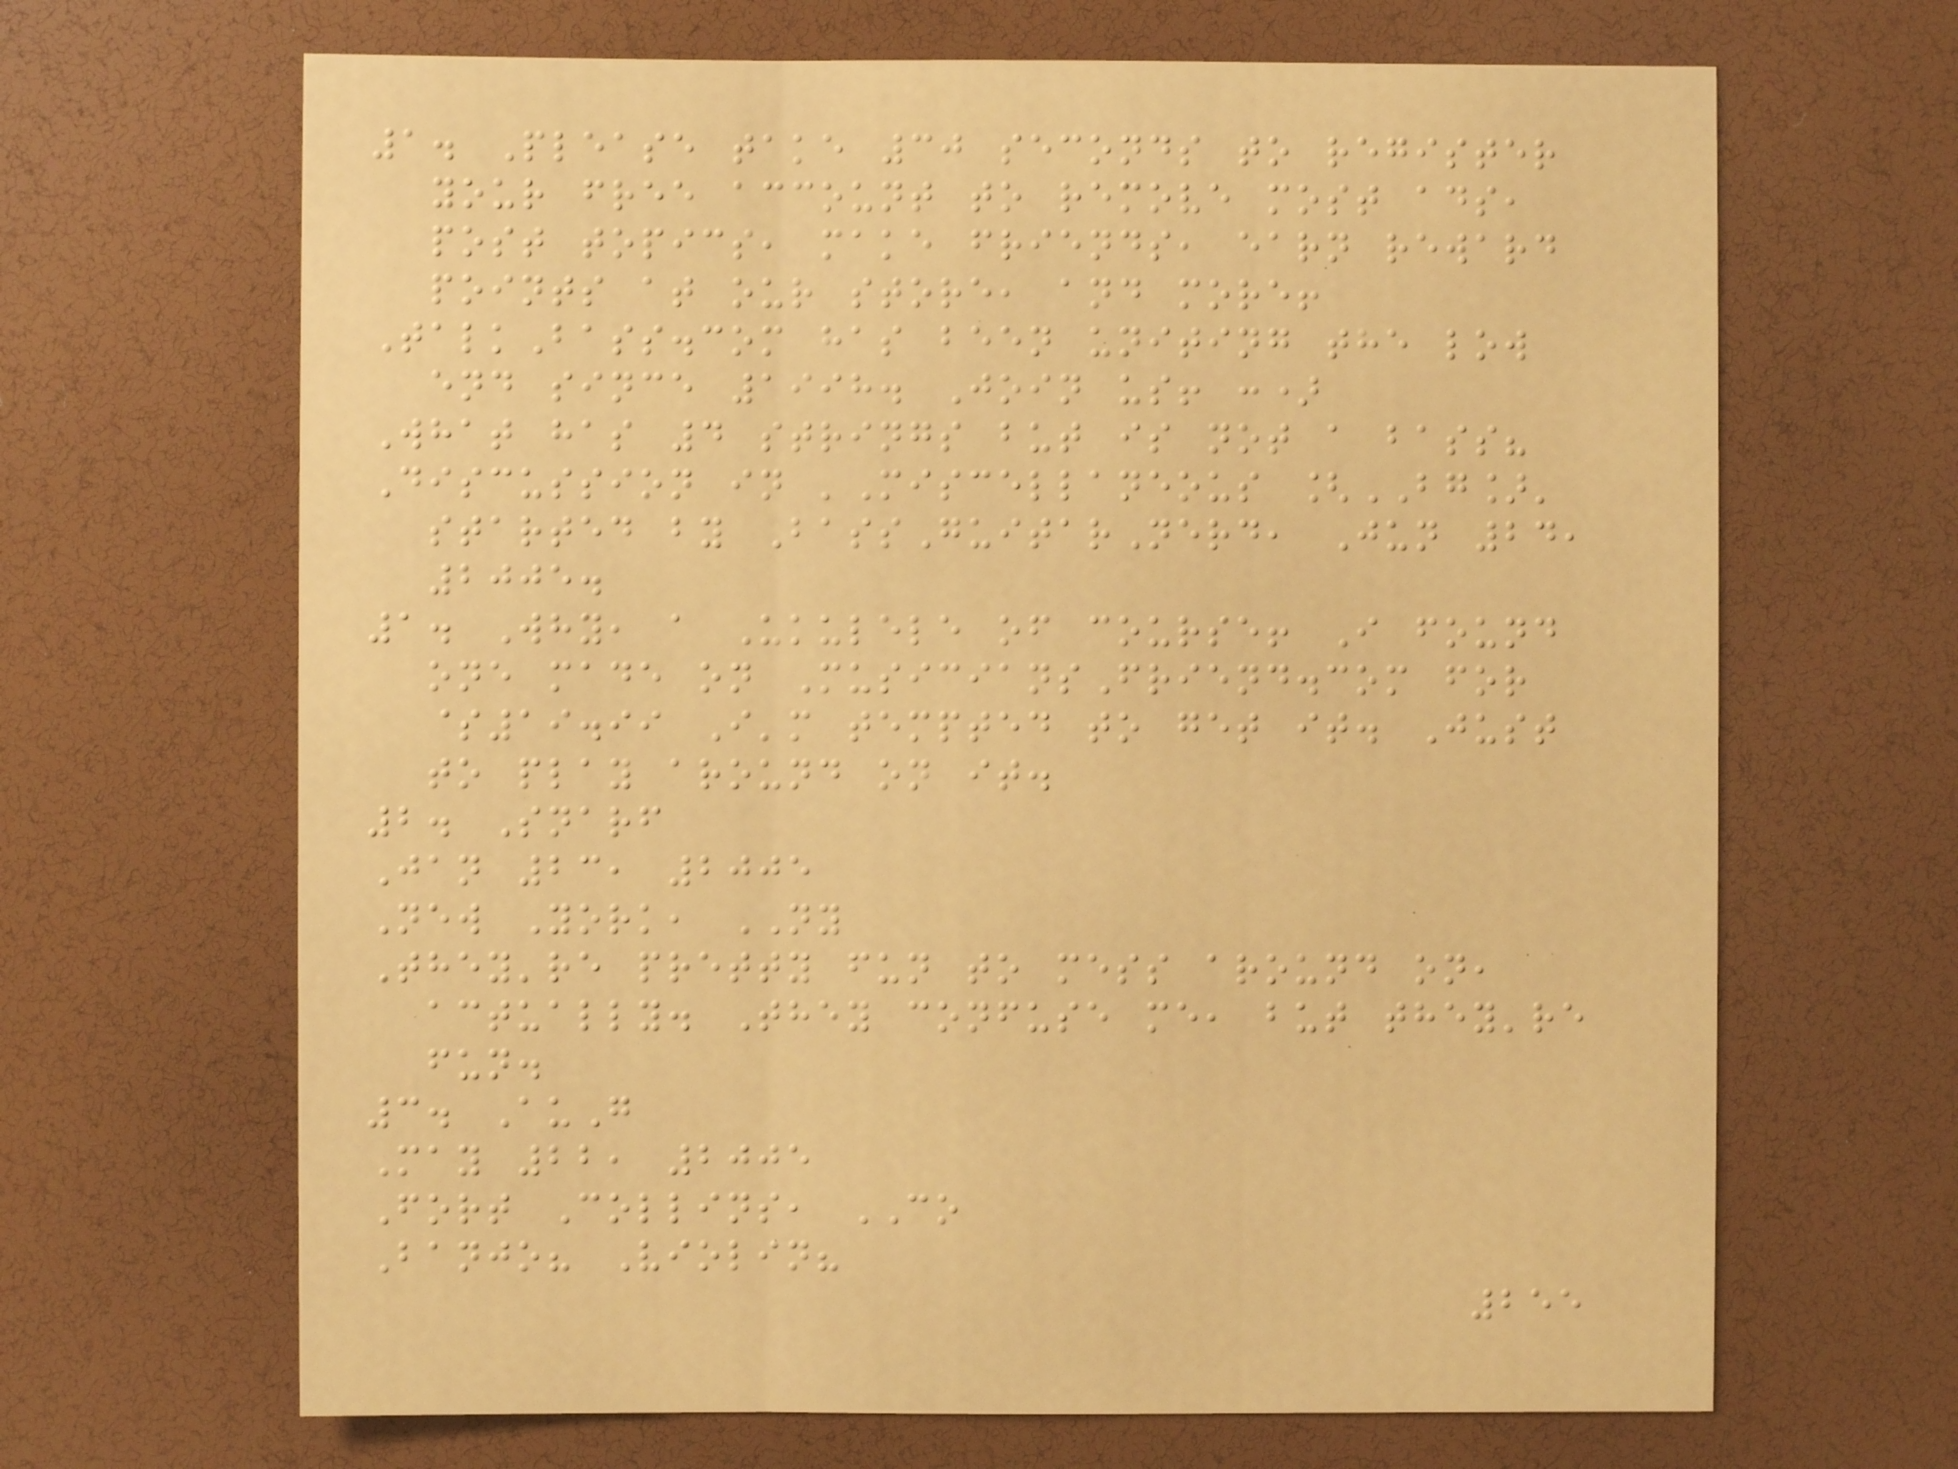1. Please take 30 seconds to register
your free account to remove most ads,
post topics, make friends, earn reward
points at our store, and more!
TalkBass.com has been uniting the low
end since 1998. Join us! :)
What has 4 strings but is not a bass?
Discussion in 'Miscellaneous [BG]'
started by BassGuitarNerd, Jun 24,
2005.
1. Why, a Ukulele of course! I found
one made on MusiciansFriend.com for
$19.99 I'm tempted to get it. Just
to play around on it.
2. Snarf
Jan 23, 2005
New York, NY
They're pretty fun to mess around on,
actually. They confuse me, but they're
fun.
3. AuG
May 22, 2005
Fort Collins, CO
Banjo? Violin?
255
